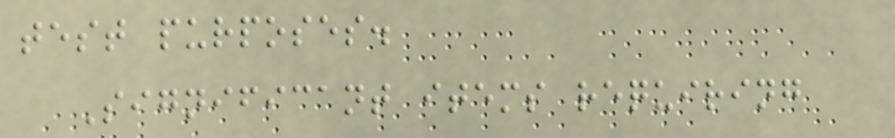test purposes.
Significant items requiring
